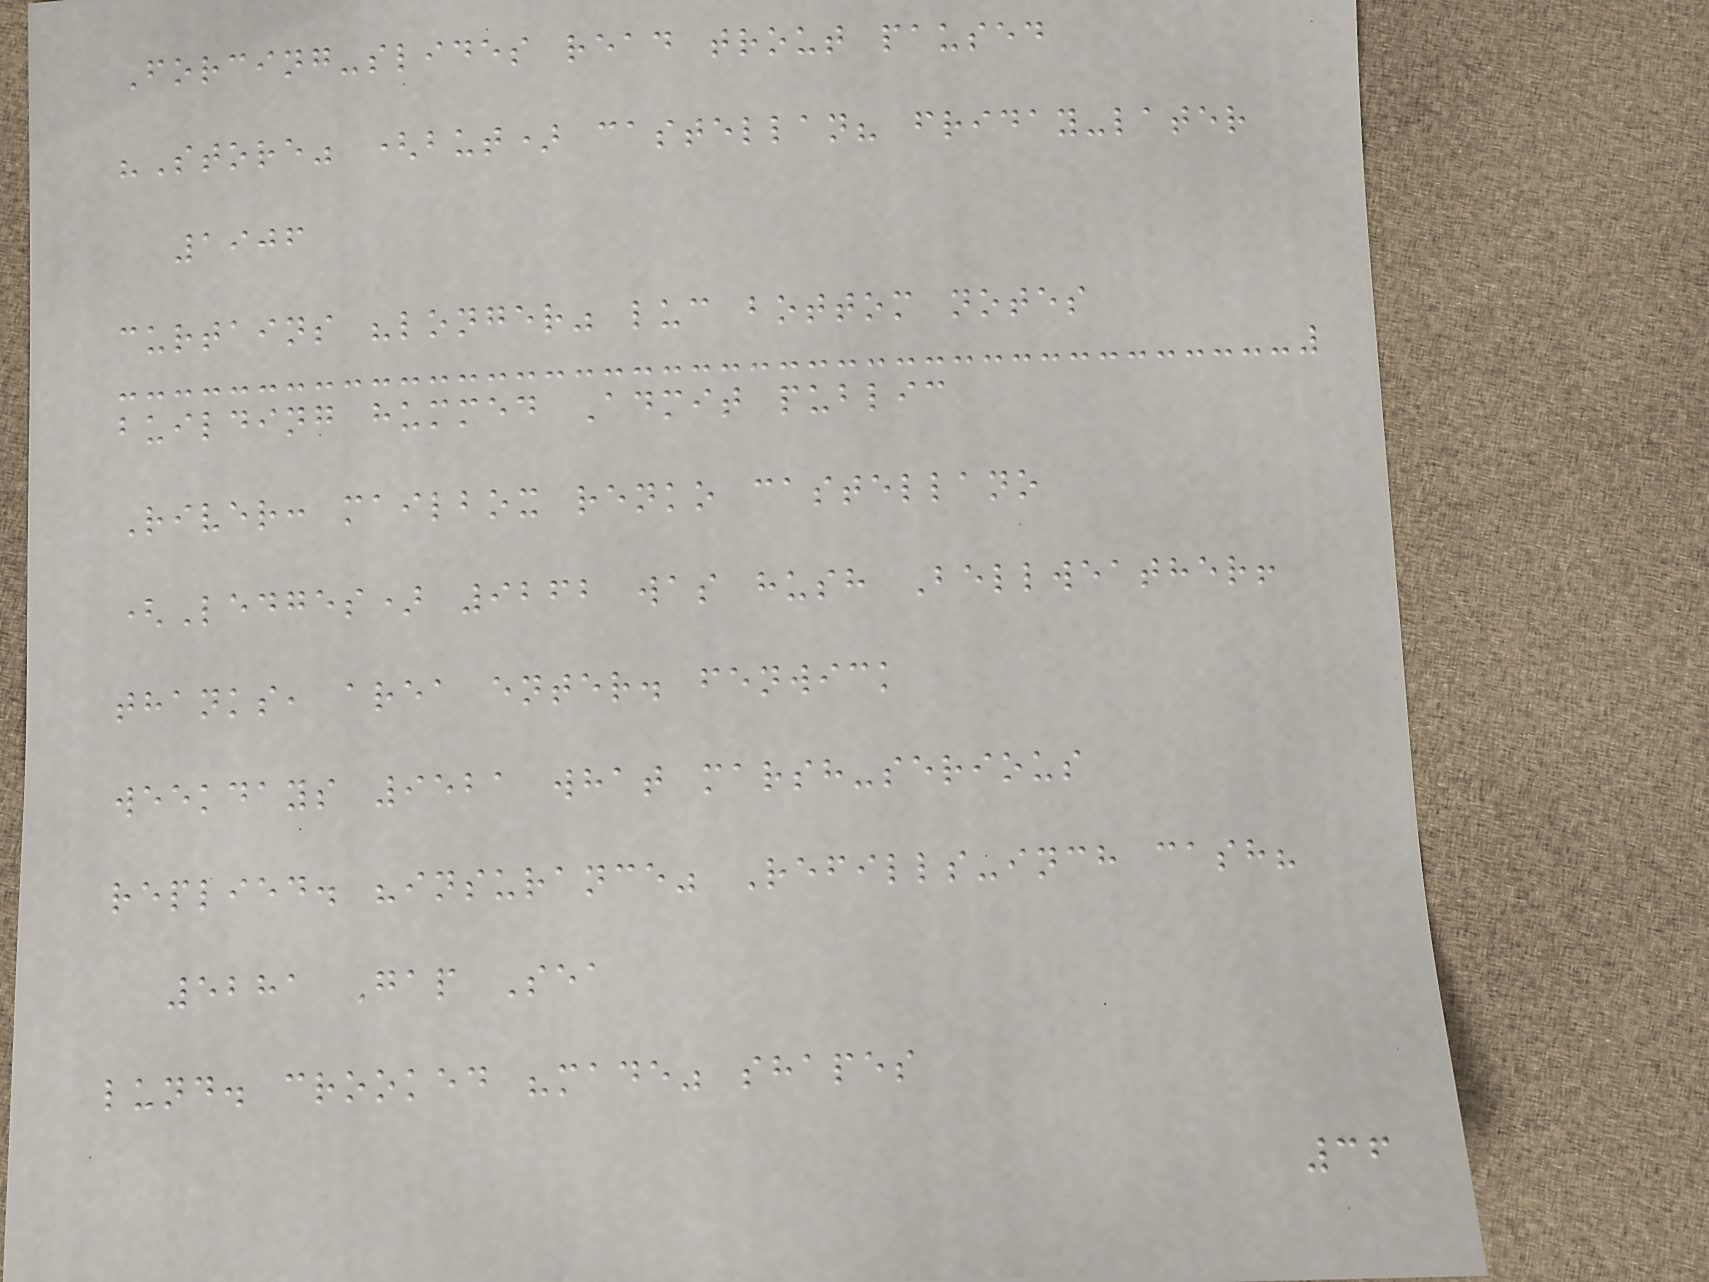Forcing-slides read trout paused
"Store" (but) castellan? friday-later
1906
curtains "longer" luc bottom notes
building hummed Admit public
River: mailbox renko castellano
(Ledges) 9262 was hush Bellweather!
thanks, area enter. fenwick
weekdays 9521 what marsh-serious
replied. "insurance" Refills-inch cash?
5281 Gap Sea
lund. crooked "made" shapes
36
